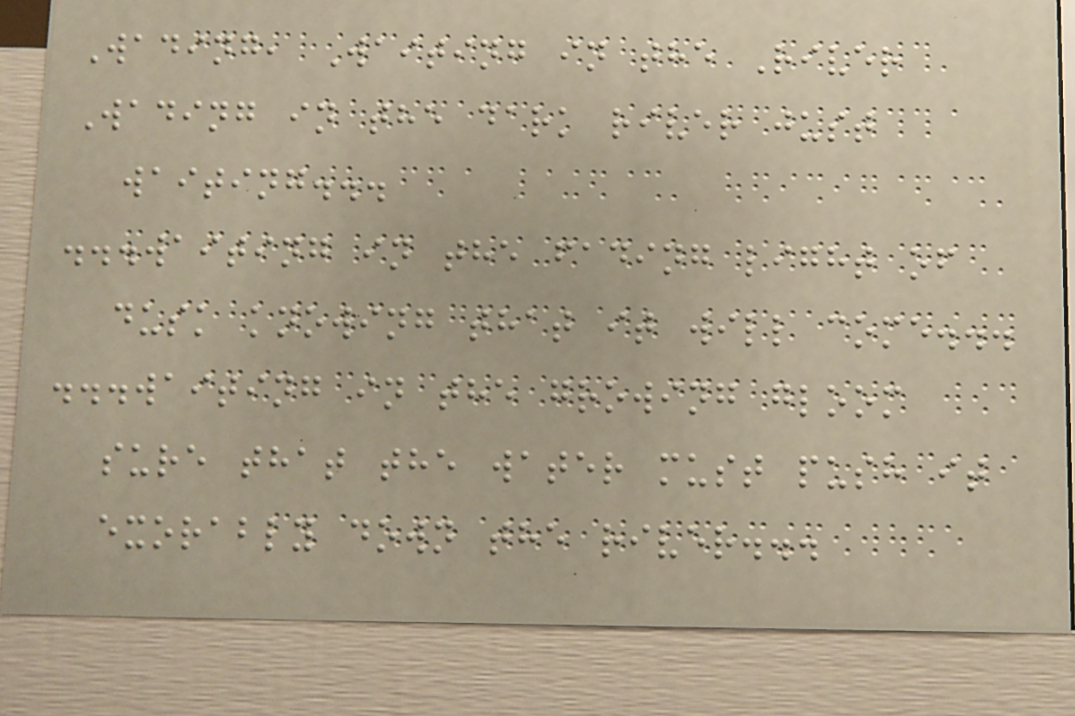Wading, Waiting in the River
Wading in the dark river just
waiting...
...waiting in the fading light of
dusk knowing that it will come...
...waiting in the growing gloom
sure that the water must push it
exorably down the river...
